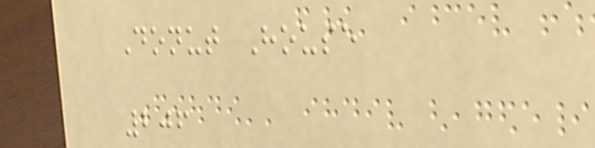Donut House
206
